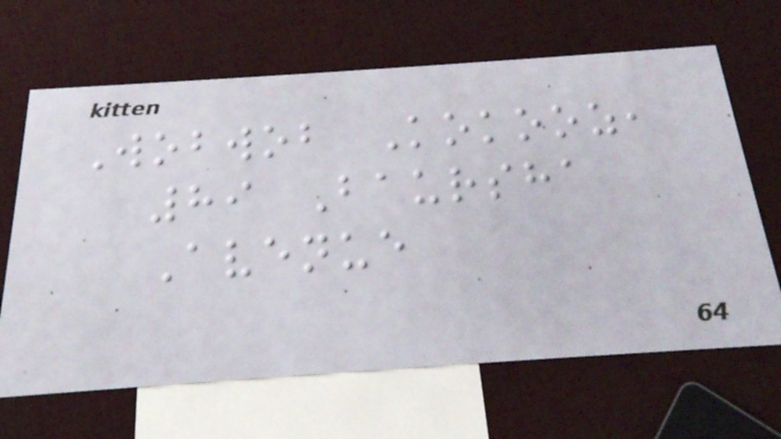Wobwob Kokooz,
89 Baursha
Avenue
